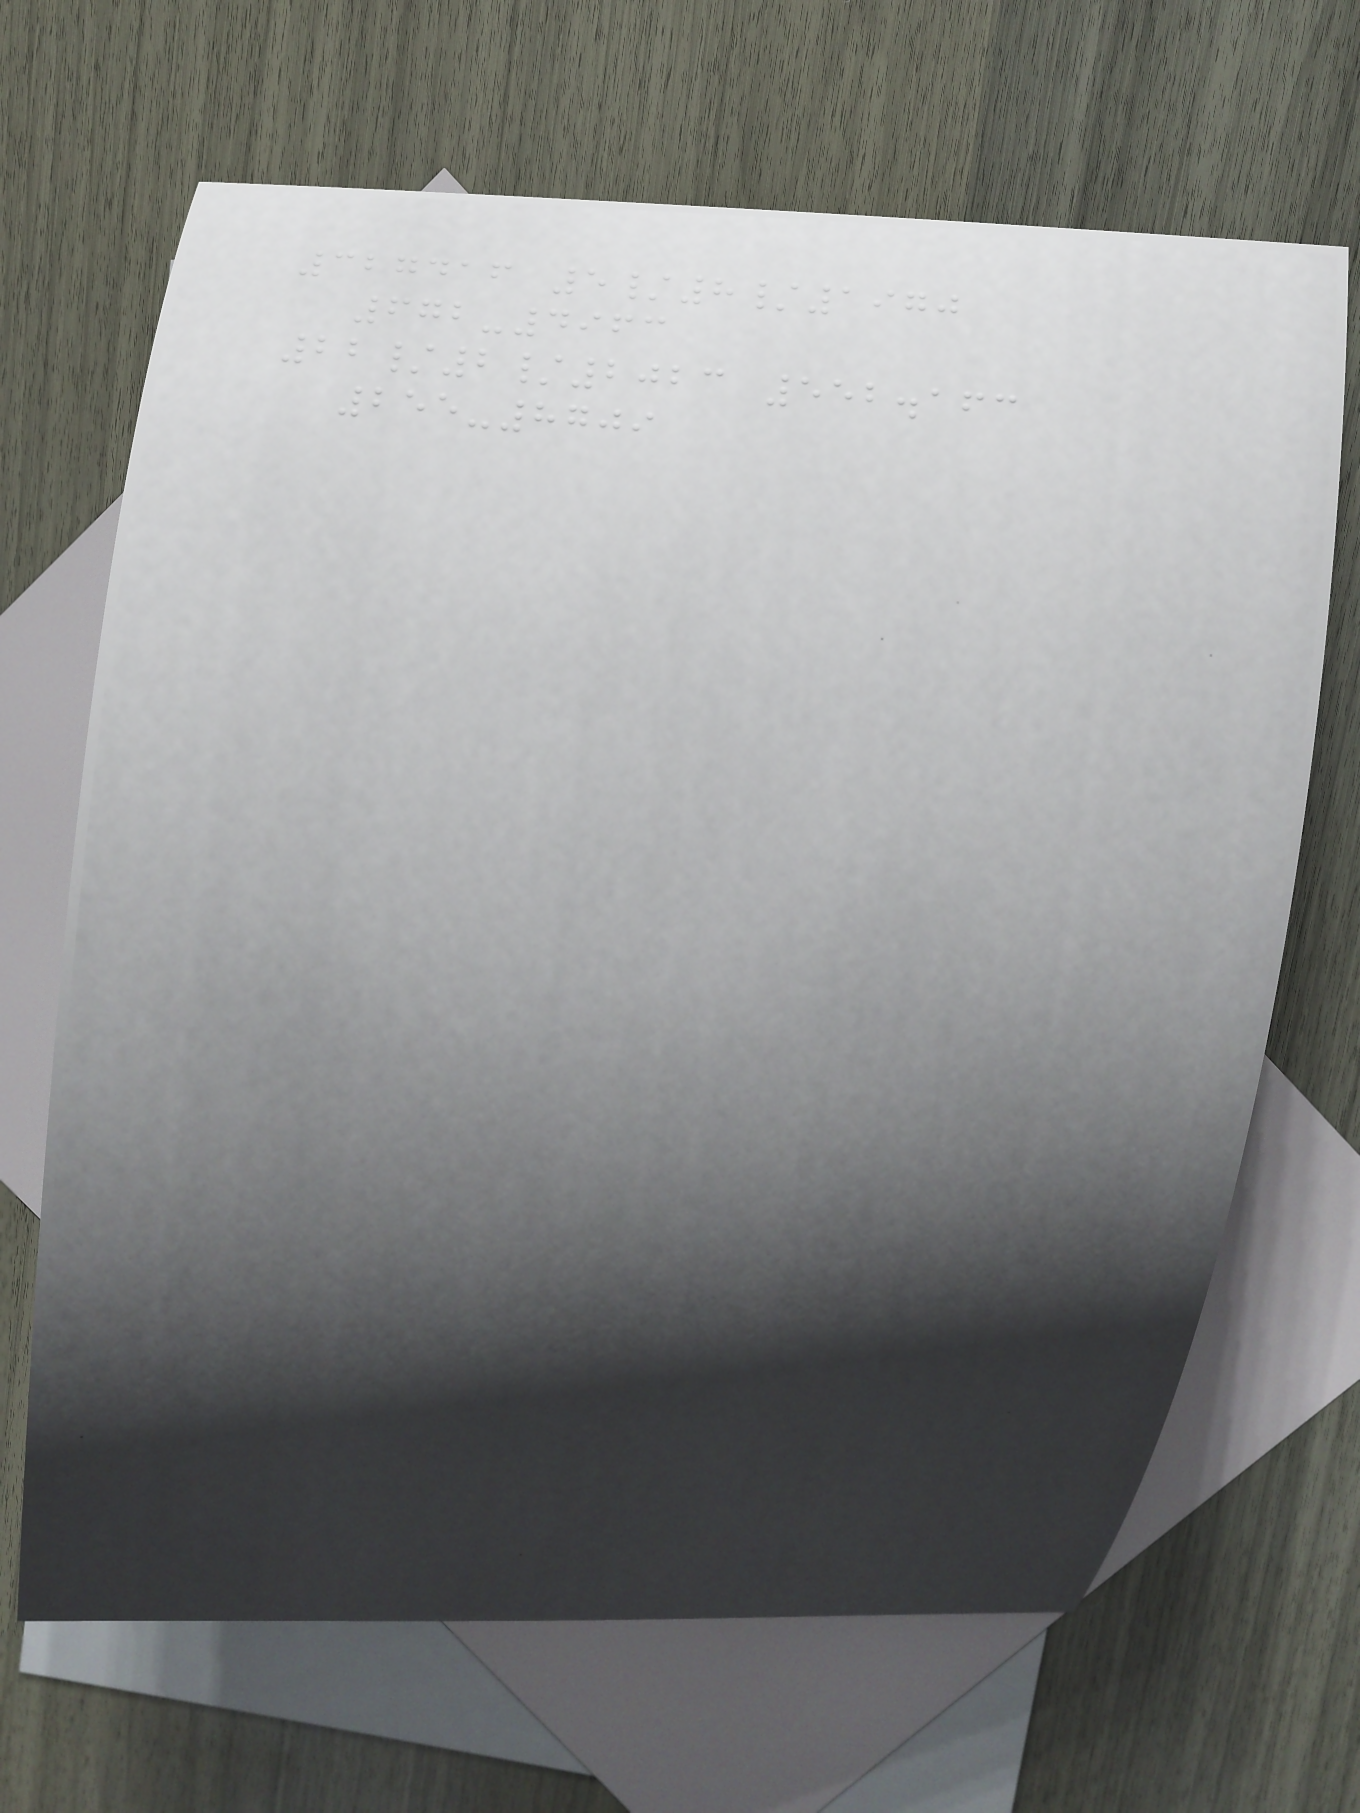327416 5/8/1970
672-4963
22/2/2023 552.163
255-8709
